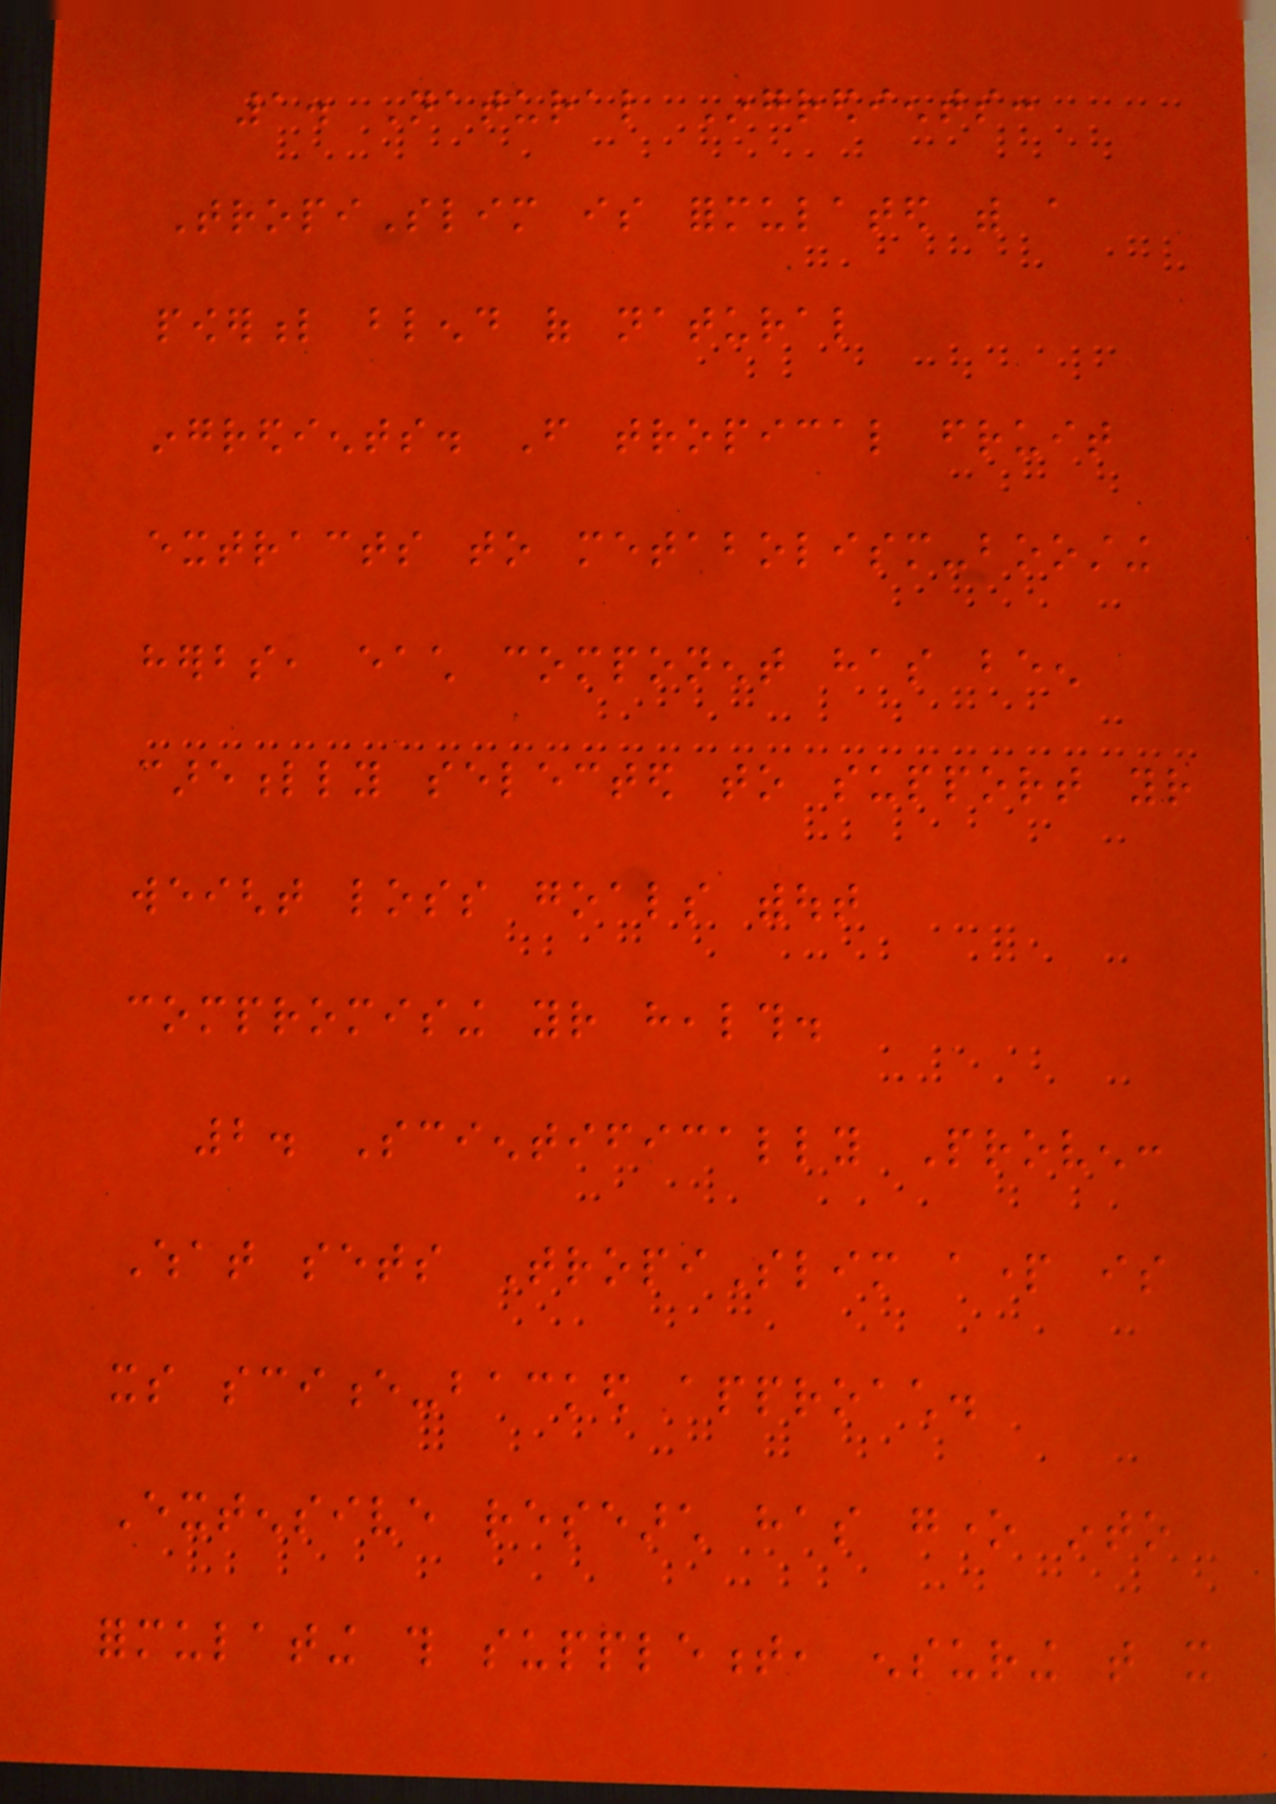1. Natural Ingredients:
TropiSlim is formulated with a
powerful blend of natural
ingredients. From tropical fruit
extracts to metabolism-boosting
herbs, each component has been
carefully selected to support your
weight loss goals without
compromising your health.
2. Scientifically Proven:
What sets TropiSlim apart is
its science-backed approach.
Extensive research has gone into
formulating this supplement, ensuring that it
